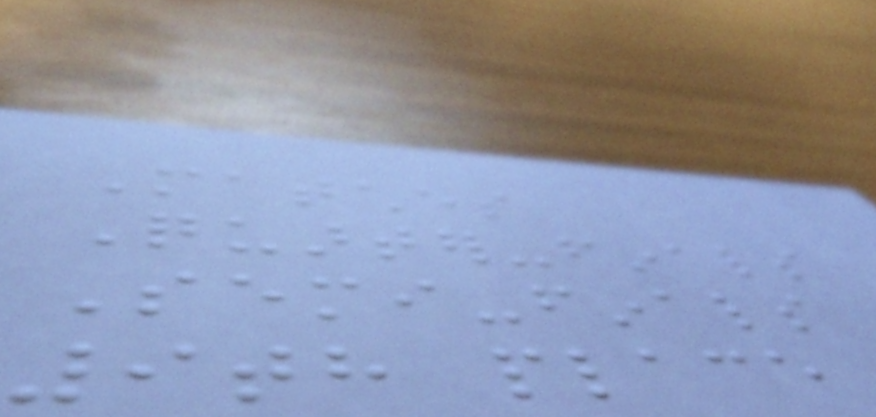Matches
Quarter-finals
Semi-finals
9th place
